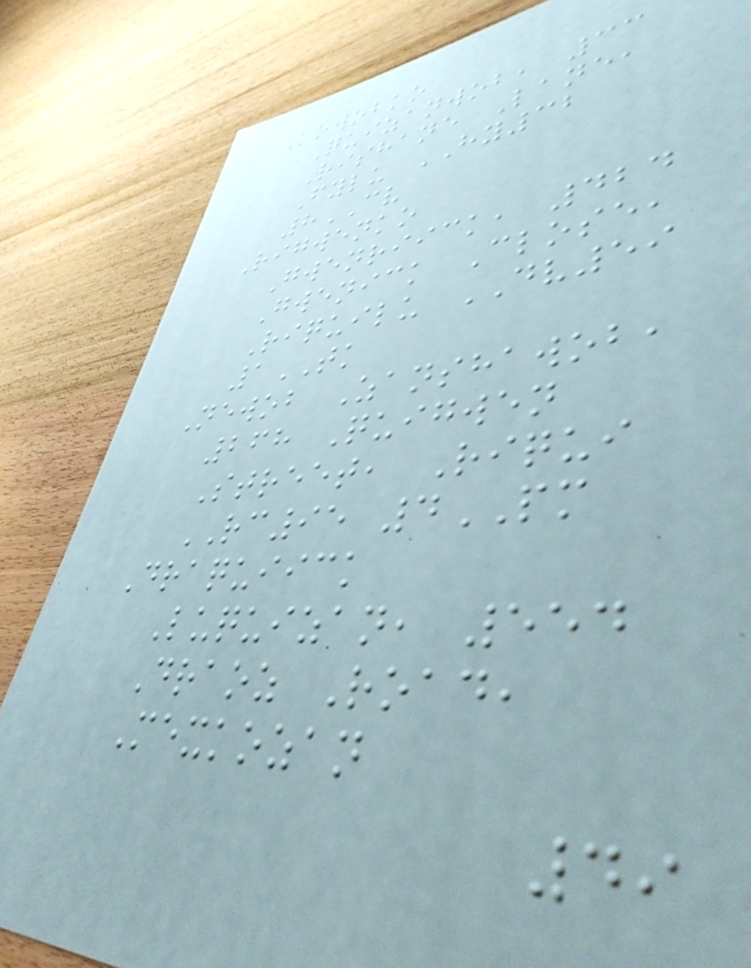Kowobko
Quizanwob, 33
Rishane Lane,
Fylu HY32
8CV
Rigwenko
Gwenriick, 424
Gwenick Close,
Riquilu DV59
1TK
Newob Zanshawob,
268 Quigwen
Street, Riqui
RC95 4PM
Draquiick
Luquizan, 554
Draoz Road,
Mexkozan
49
